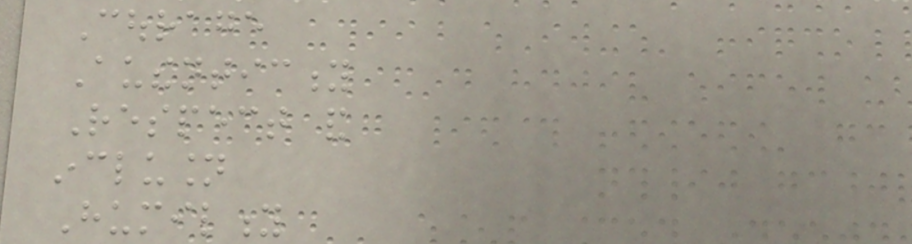Courage
Authenticity
Respect and
inclusion
Humility
